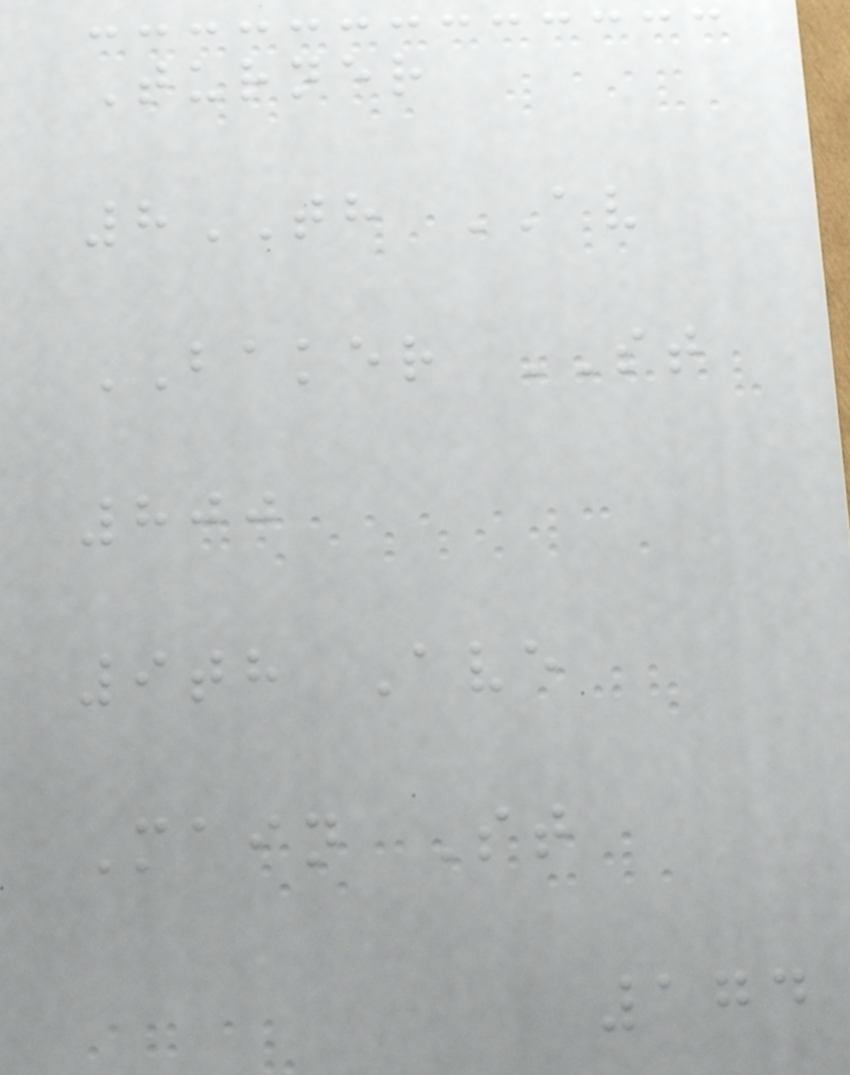Turner
8TH AV
BAKER ST
800
9th Ave
Main St
174
